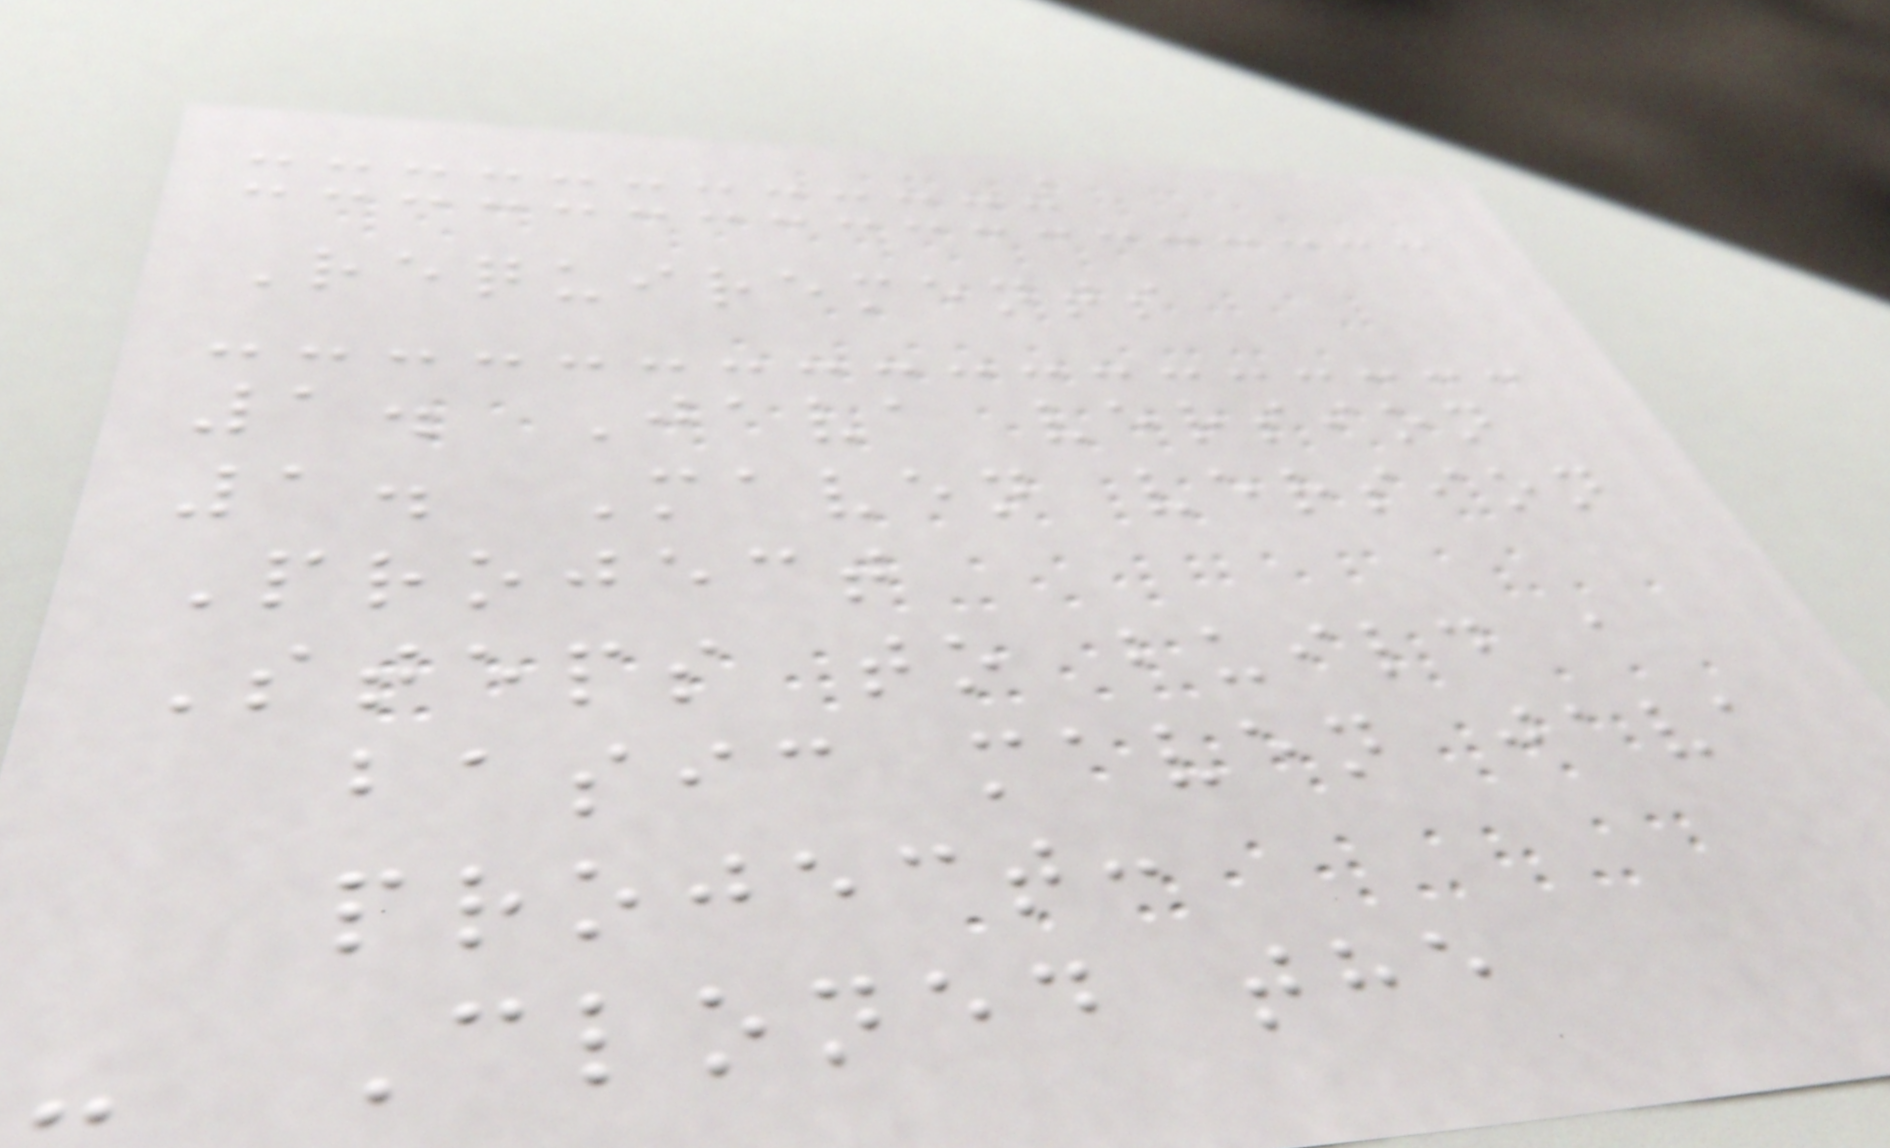Requirements
1. Java version
1. Maven version
Project
Steps to build a
basic maven java
project:
- Cloned the
